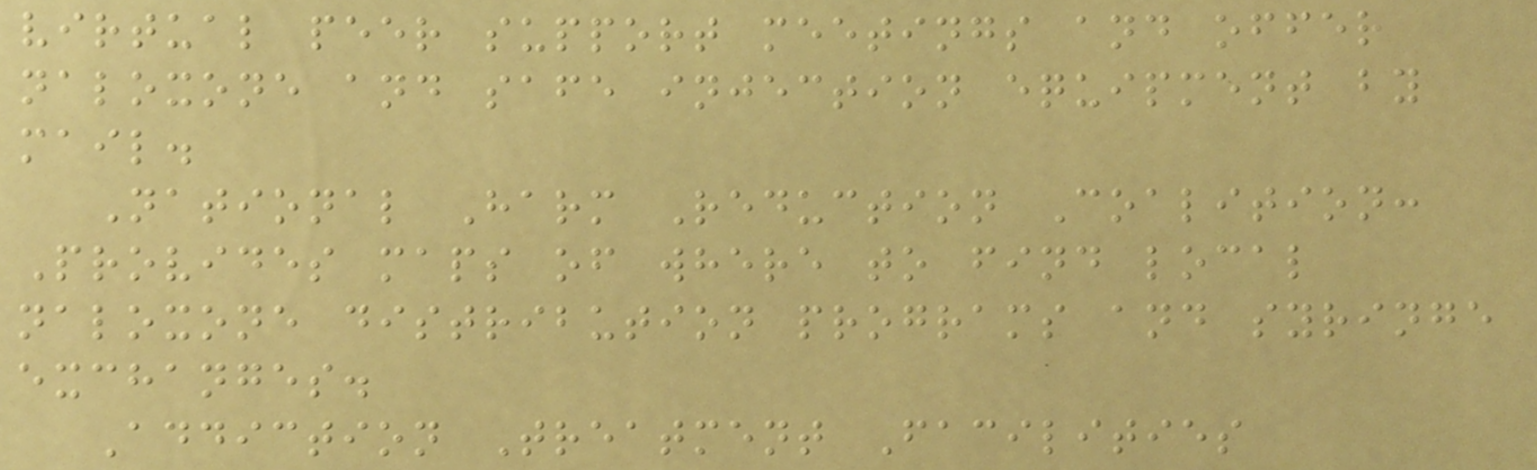virtual peer support meetings and offer
naloxone and safe injection equipment by
mail.
National Harm Reduction Coalition:
Provides maps of where to find local
naloxone distribution programs and syringe
exchanges.
Addiction Treatment Facilities
